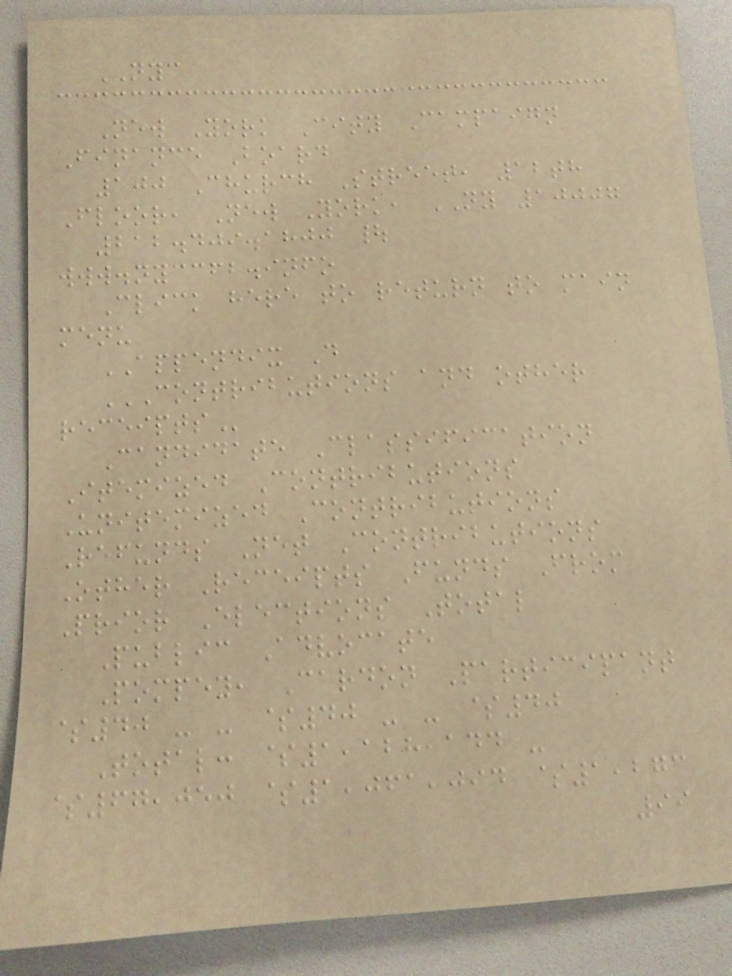NYC
New York City Campaign
Finance Board
100 Church Street, 12th
Floor, New York, NY 10007
212.409.1800 |
www.nyccfb.info
Click here to return to main
menu
APPENDIX D
CONTRIBUTIONS AND OTHER
RECEIPTS
Candidate Classification
Itemized Contributions
Unitemized Contributions
Refunds Net Contributions
Other Receipts Funds From
Prior Elections Total
Public Advocate
Pompey, Cardon Participant
$40 - - $40 - - $40
Total: $1,128,144 -
$67,050 $1,061,094 $1,273
99
